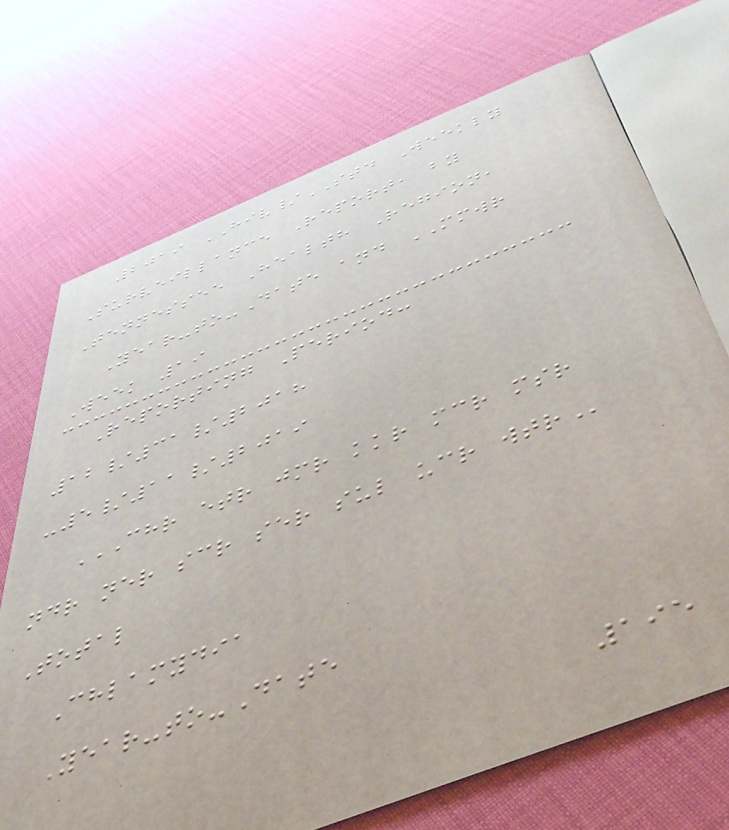2019 HIV/STD Weekly
Surveillance Report, by
Tennessee Health Region,
Year-to-Date and MMWR
Week 19
Reporting Period:
12/31/2018
-5/11/2019
CHR ETR JMR KKR MCR MSR
NDR NER SCR SER SUL UCR WTR
Total
Chlamydia
Year-to-Date
195
